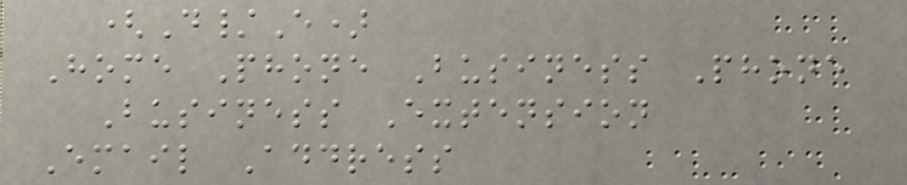(D/E)
Home Phone Business Phone
Business Extension
Email Address
